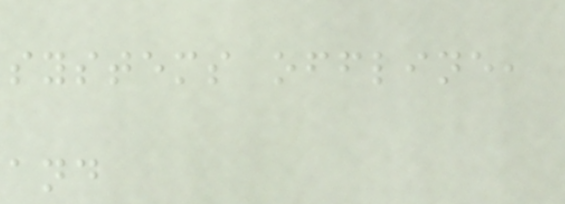systems offline,
and
